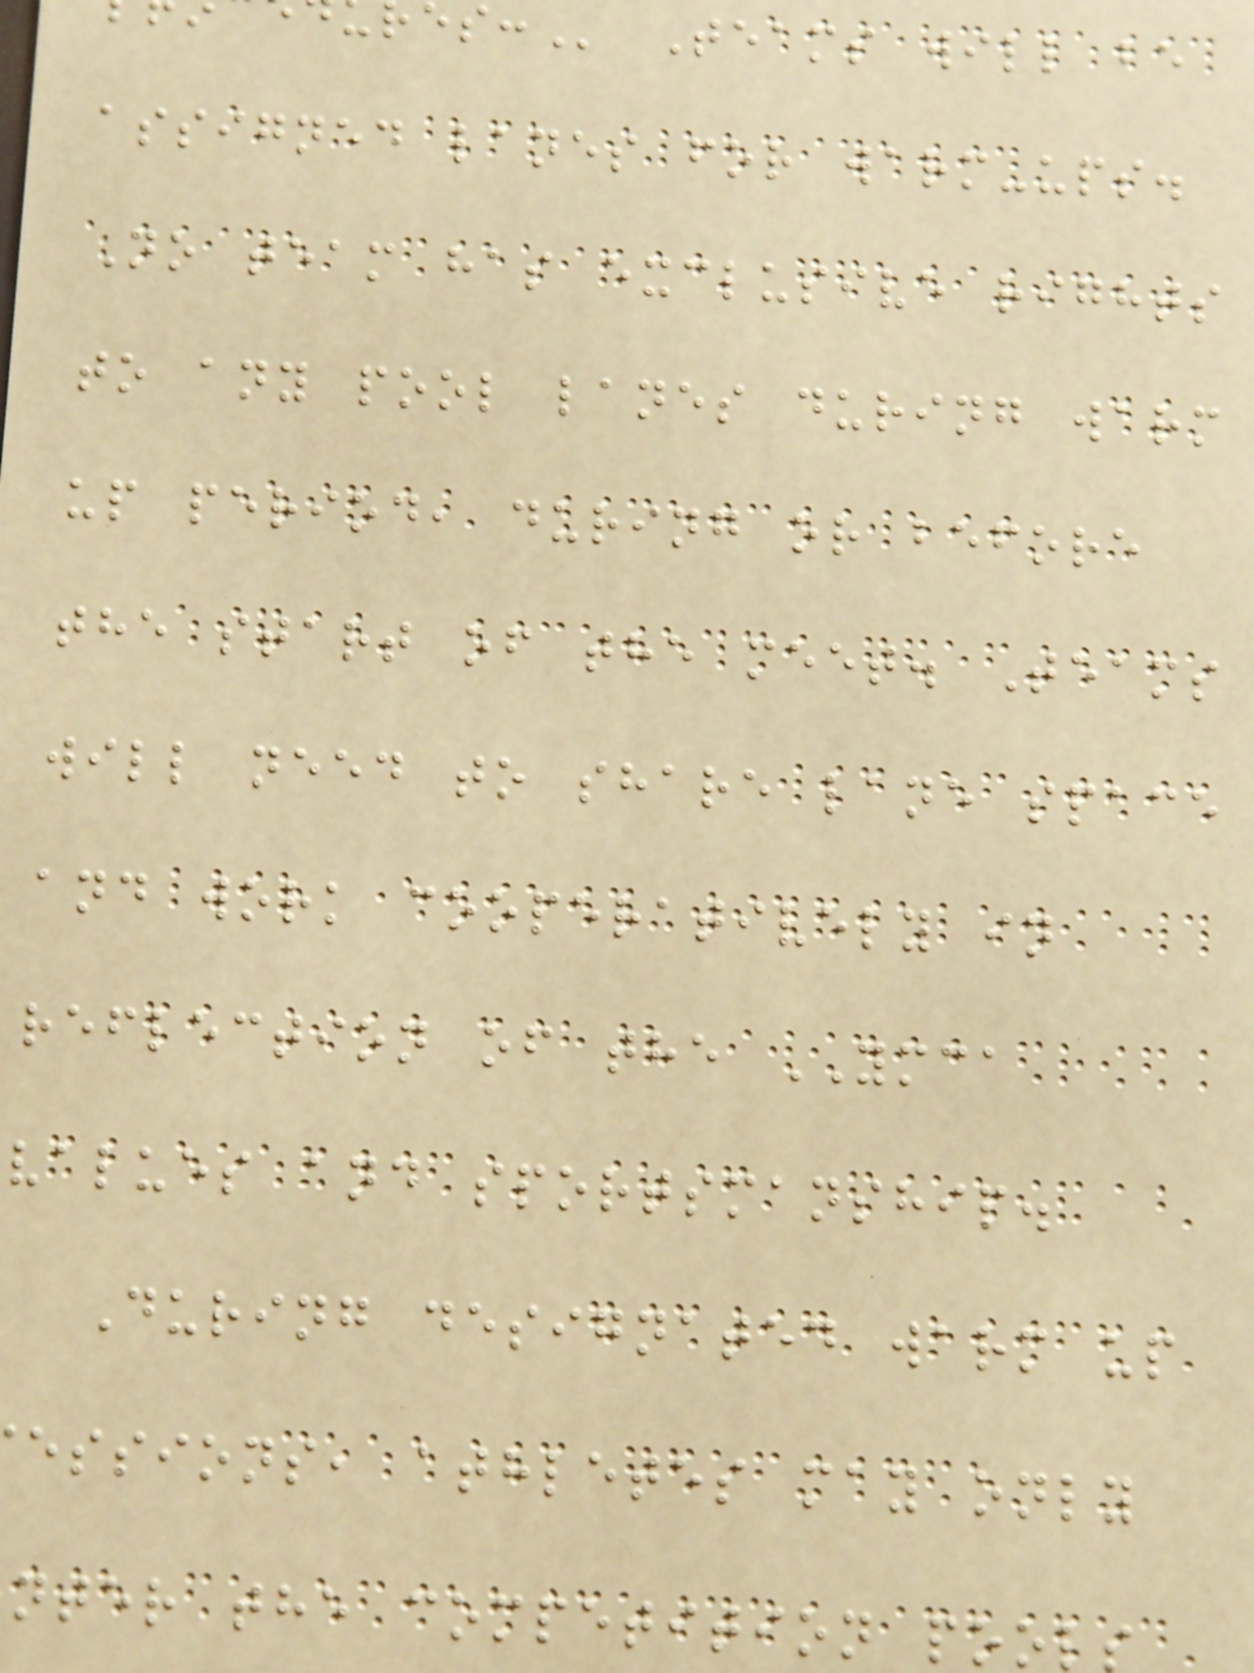Teams will be
assigned lanes for warm-ups.
No team has exclusive rights
to any pool lanes during warm
up period, during or before
the start of the meet. Teams
will need to share lane space
and work cooperatively in
reflection of the YMCA
values and sportsmanship.
During designated warm up
essions, athletes may only
nter the competition pool
